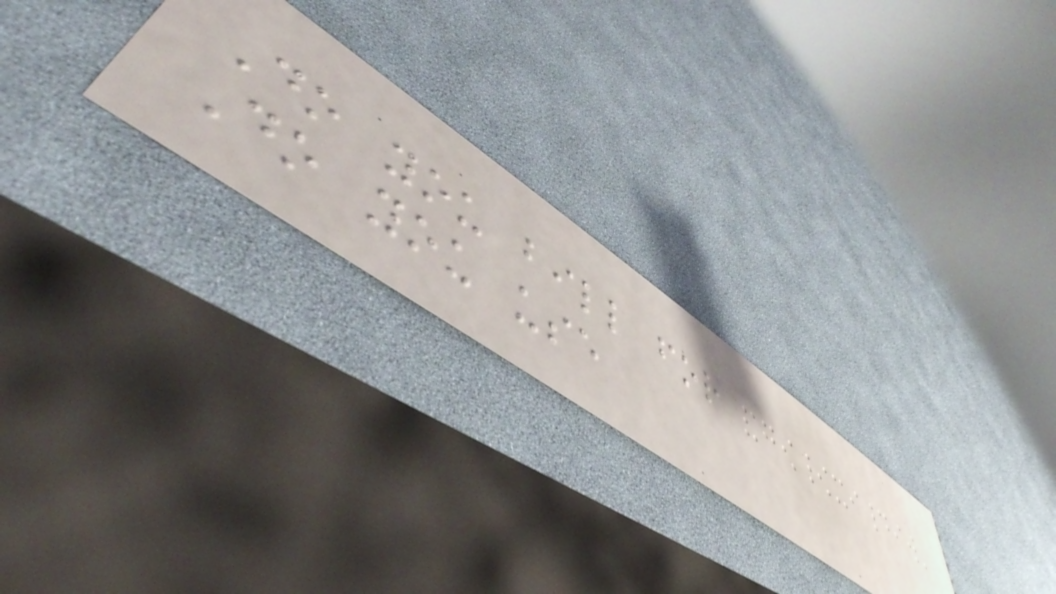Do you bill for
Do you use
